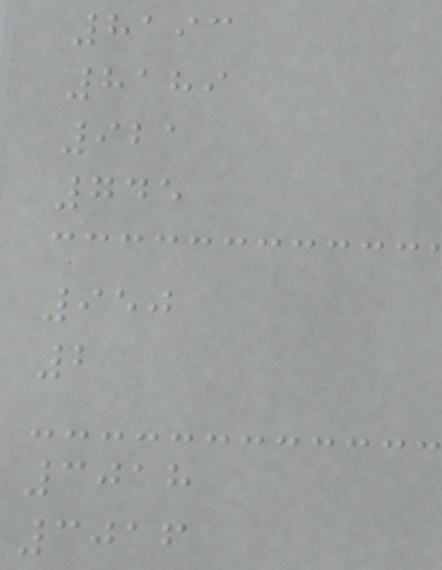8193
8189
921
745
950
2
3018
3016
